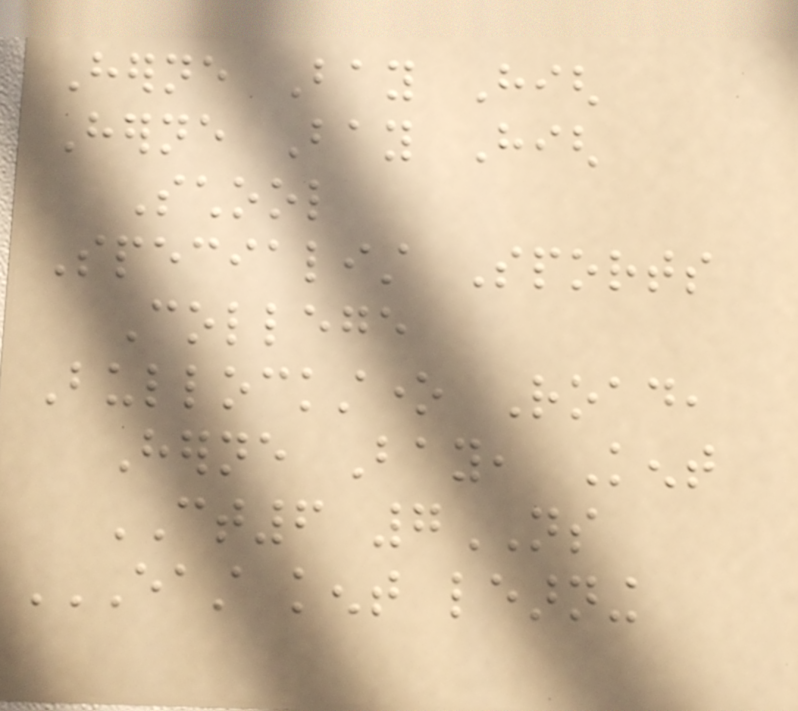Herne Bay High
Herne Bay High
School
Specialist Sports
College
Bullockstone Road,
Herne Bay, Kent
CT6 7NS
EAST KENT LEARNING
